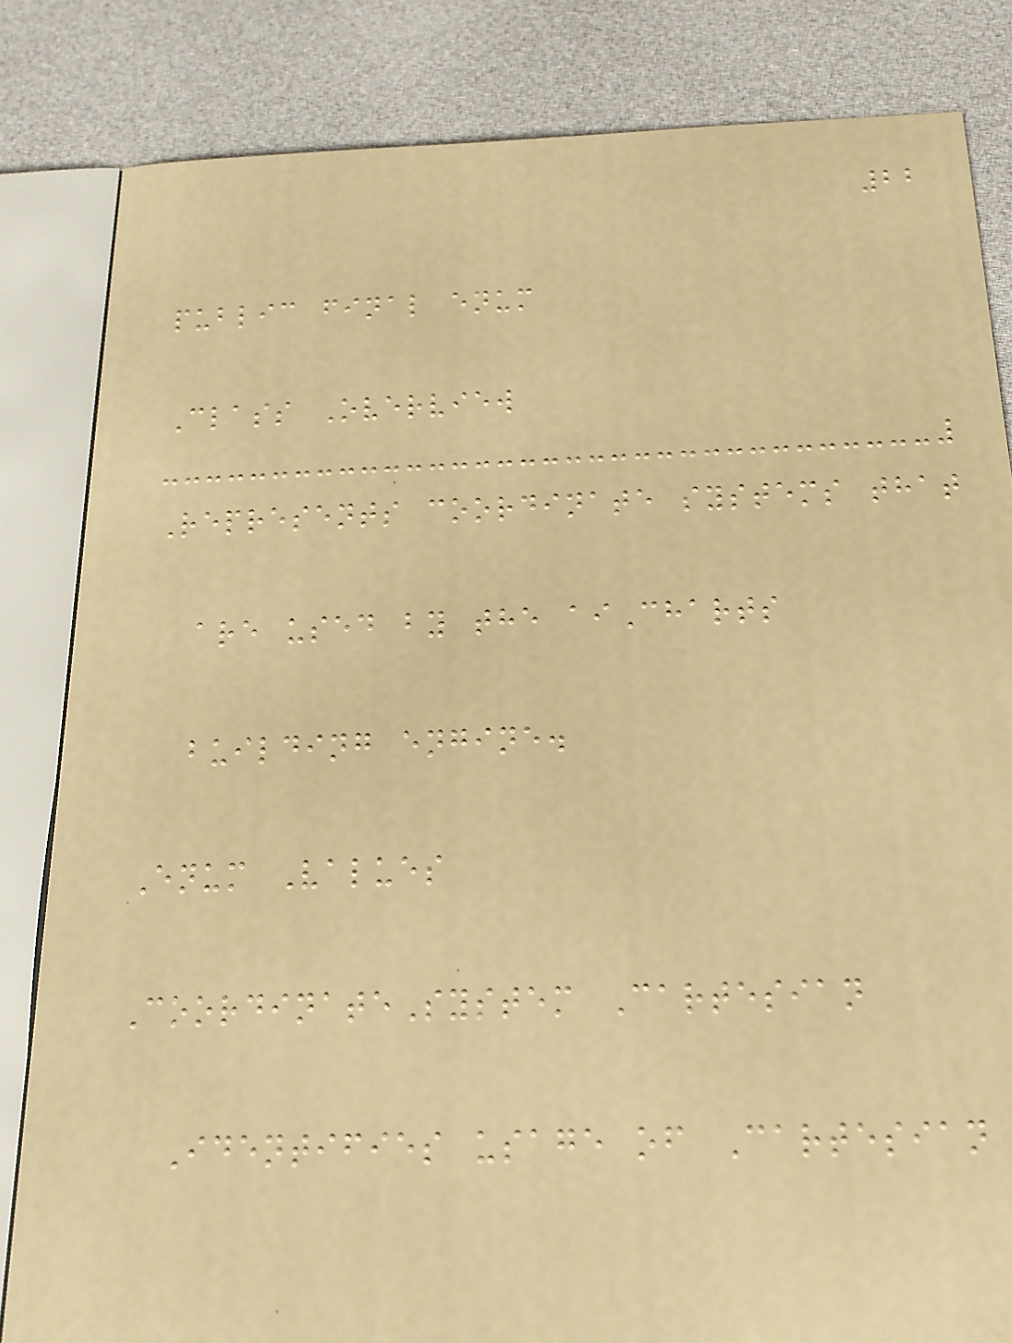22
public final enum
Class Overview
Represents coordinate systems that
are used by the aiCharts
building engine.
Enum Values
CoordinateSystem Cartesian
Identifies usage of Cartesian
